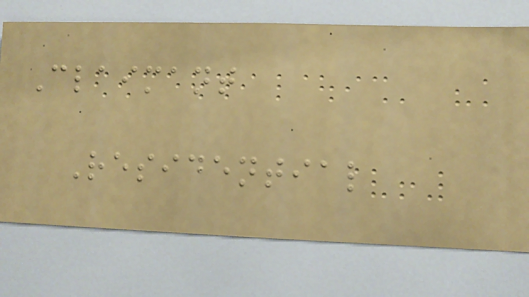Claimant
Residential
